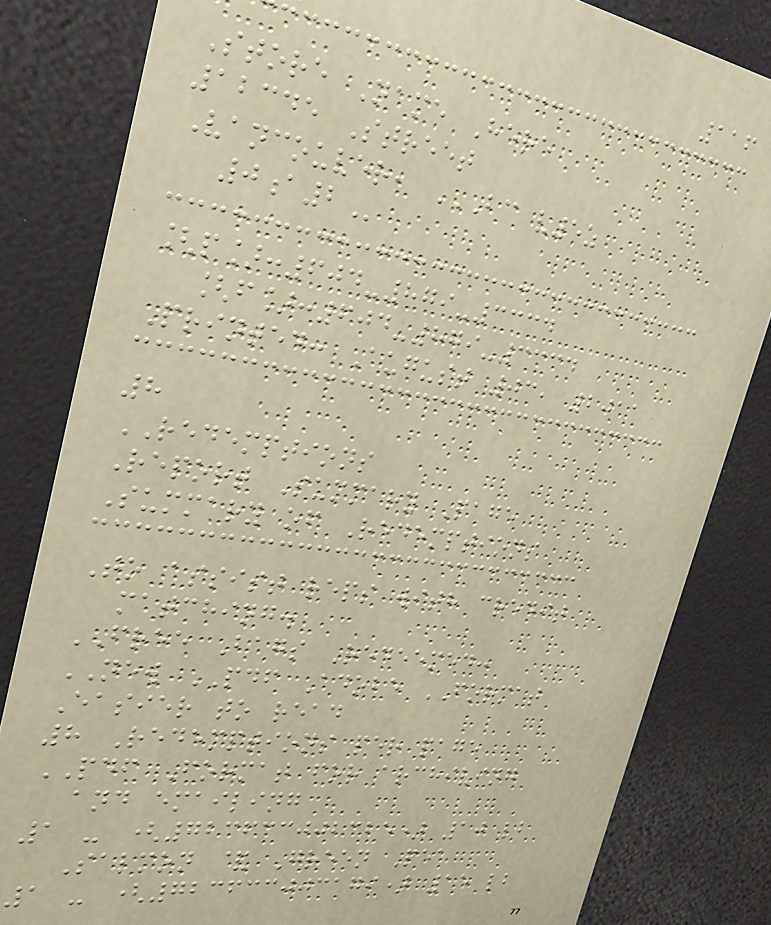116
Store Name Here
12345 Street
Vancouver, BC V5Z
0A2
[p]:604-879-3334
[f]:604-879-3334
Printed: August 03, 2011
8
REDEMPTIONS
Report Summary Page
Summary of Redemptions
To assist reps with credit
matching.
FREE Bags Redeemed:
NEW PDF Adobe FORMAT
Easier to read
8 Redemptions per page
PDF Format for archiving
and emailing
1 - (723633002325) 10 lb
Salmon & Green Pea
1 - (723633003179) 15 lb
